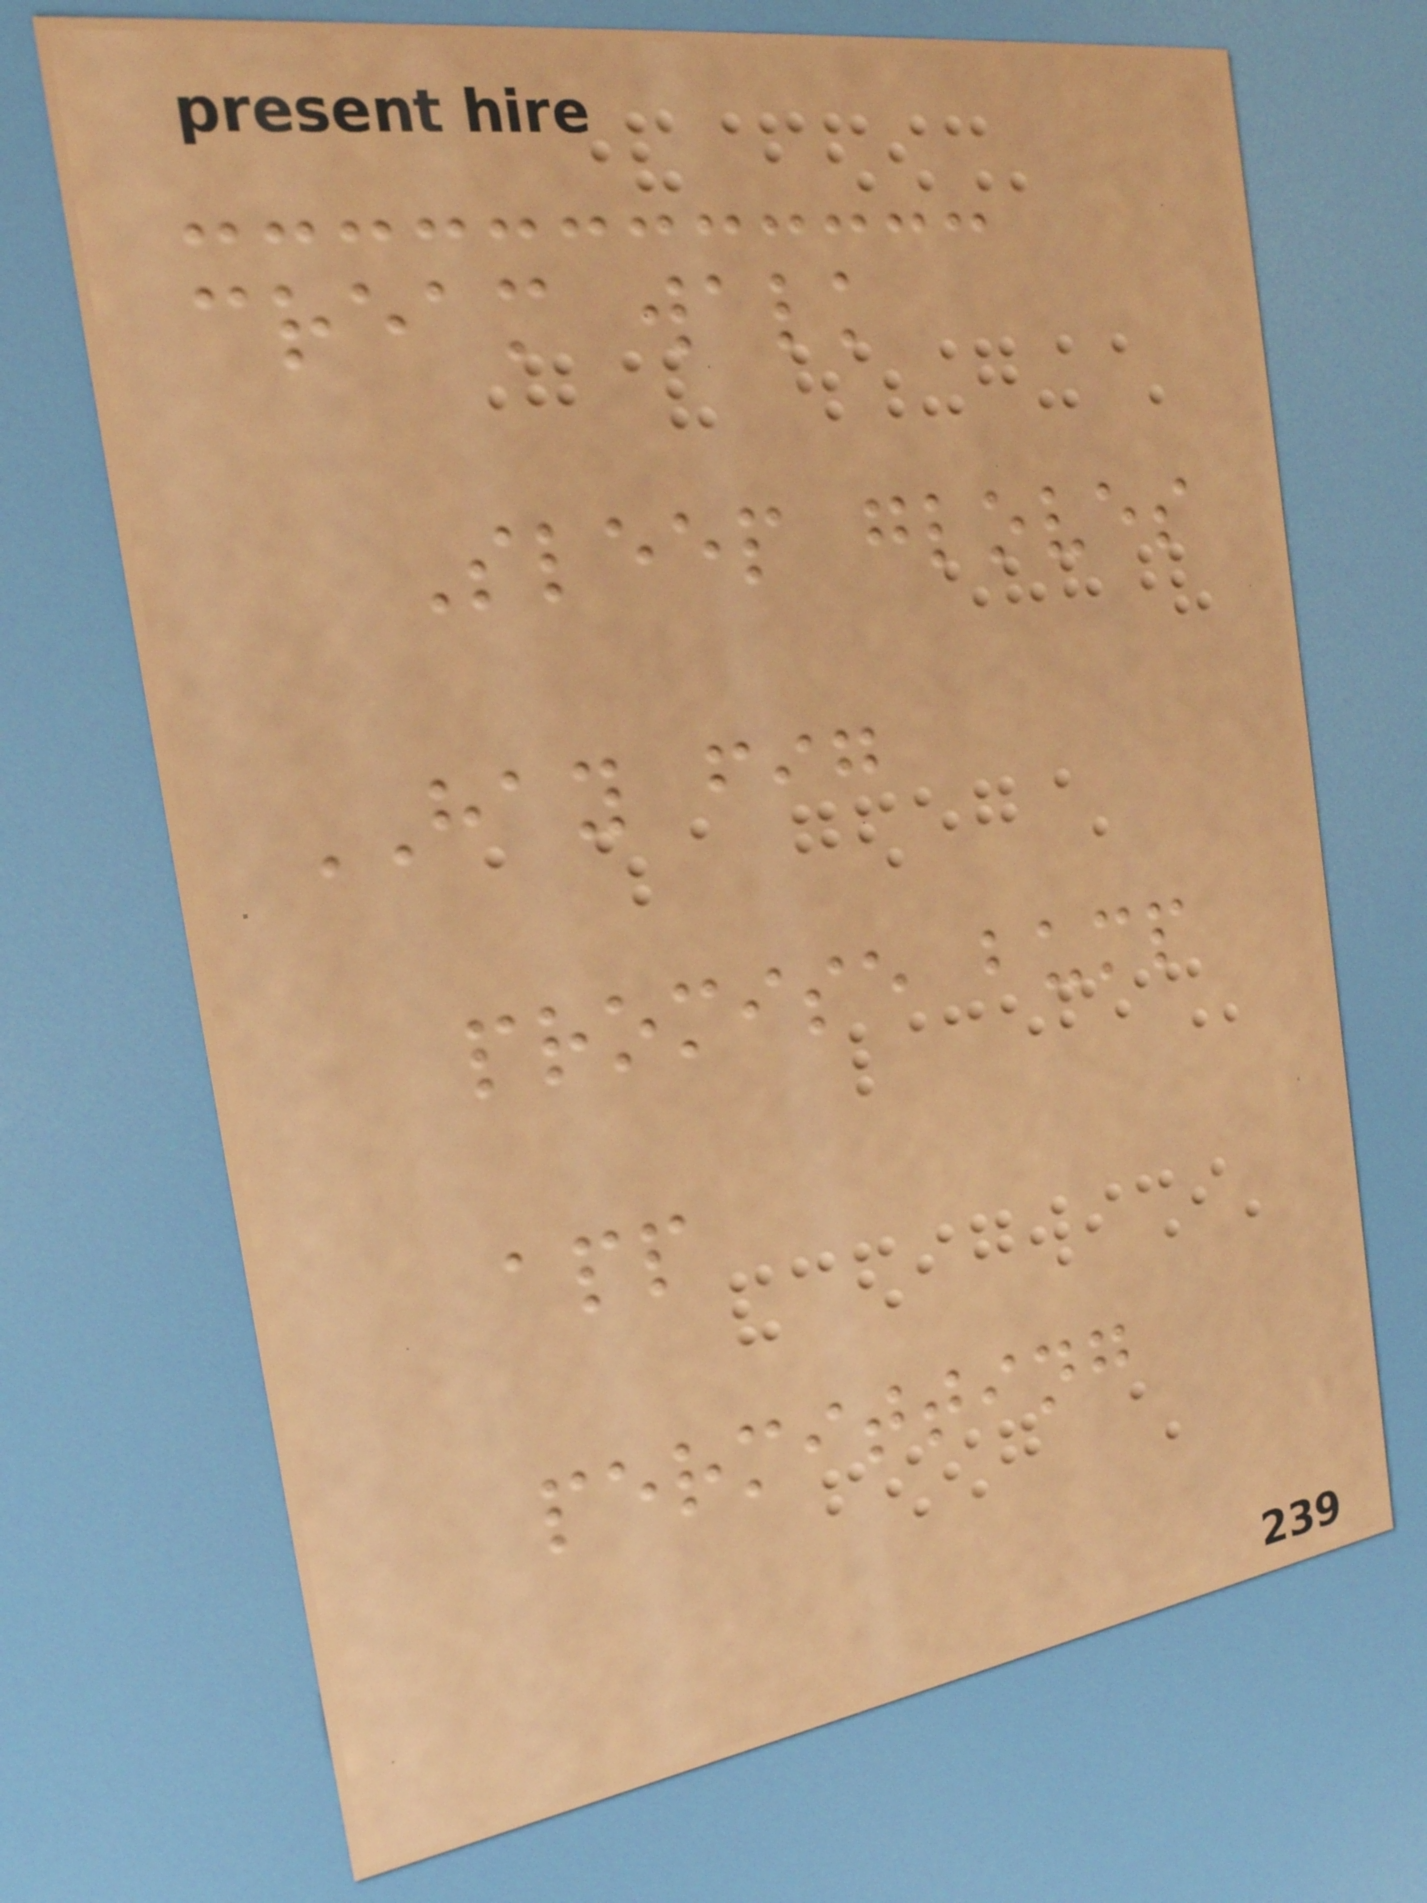cream walk
Sleep gloves
HAY fig
promise bump
app
permitting
